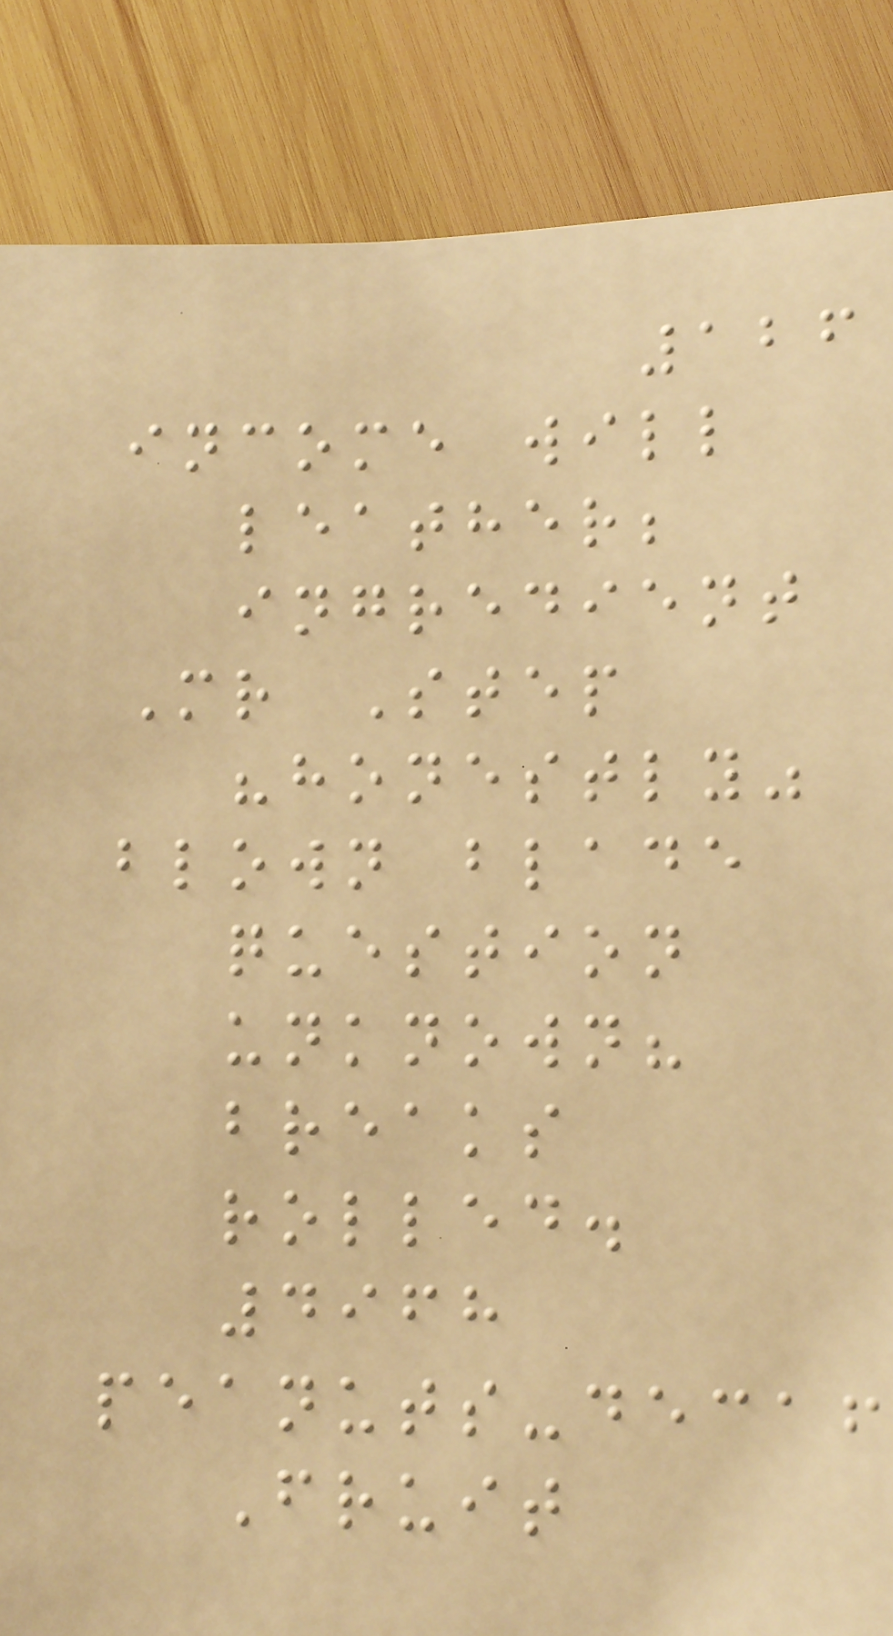126
income will
leather;
ingredient
Mr Step
"honestly"
blown blade
question
unknown?
breaks
rolled.
4968
peanuts-decaf
Fruit
